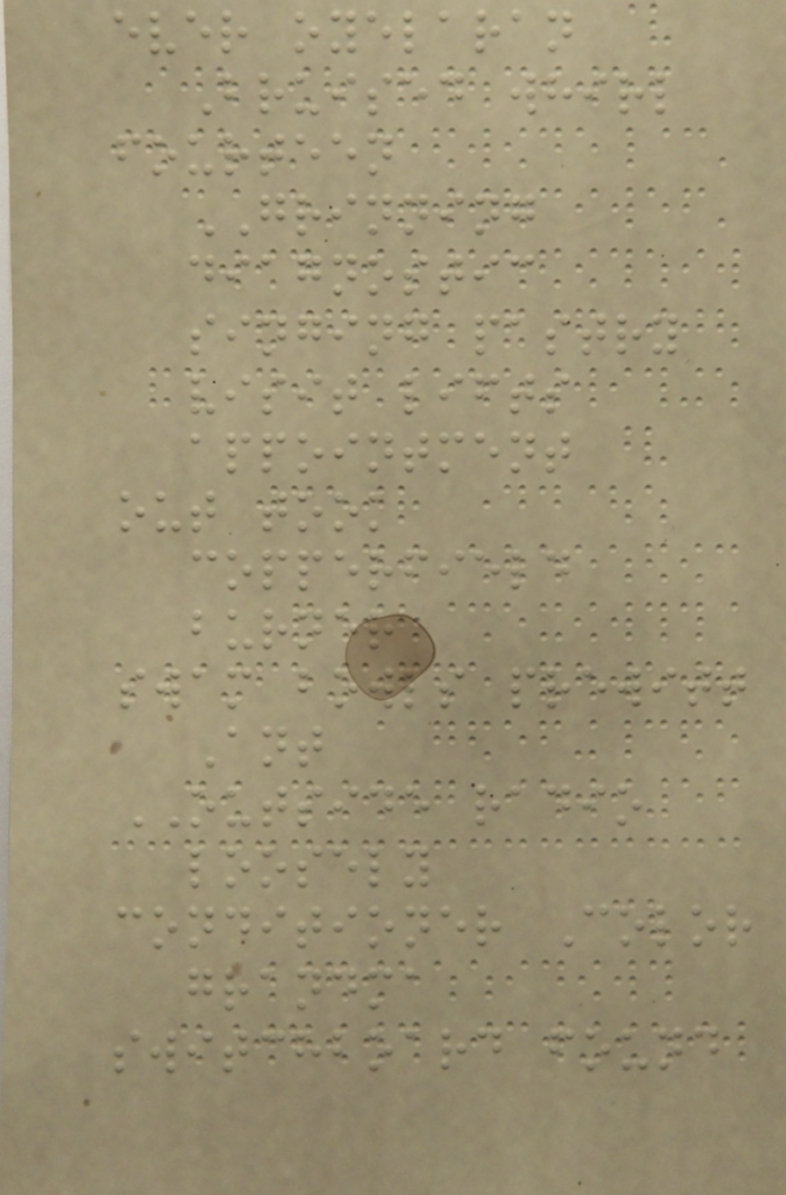ever oyelaran
Bruised whirl
fourteen
GRINNING
diagnostic
singing pastry
visit lifts
appointment
out took
copperfield
burner
swam bowls prewitt
Ant
OUTSIDE radio
loosely
conditioner Color
grandma
switchboard found
